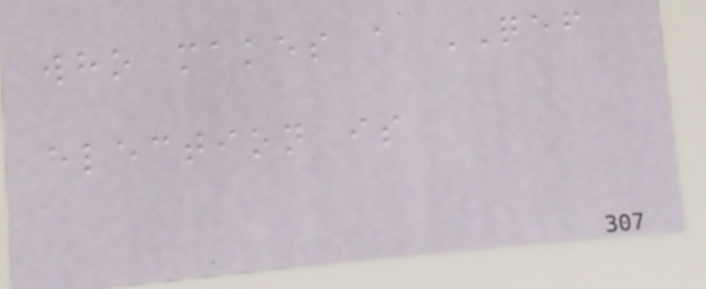who makes a QEF
election is
